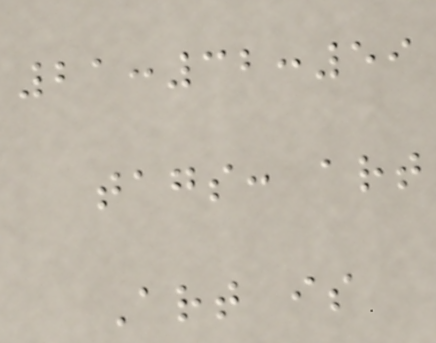21:32:59
tags: art
Art is
